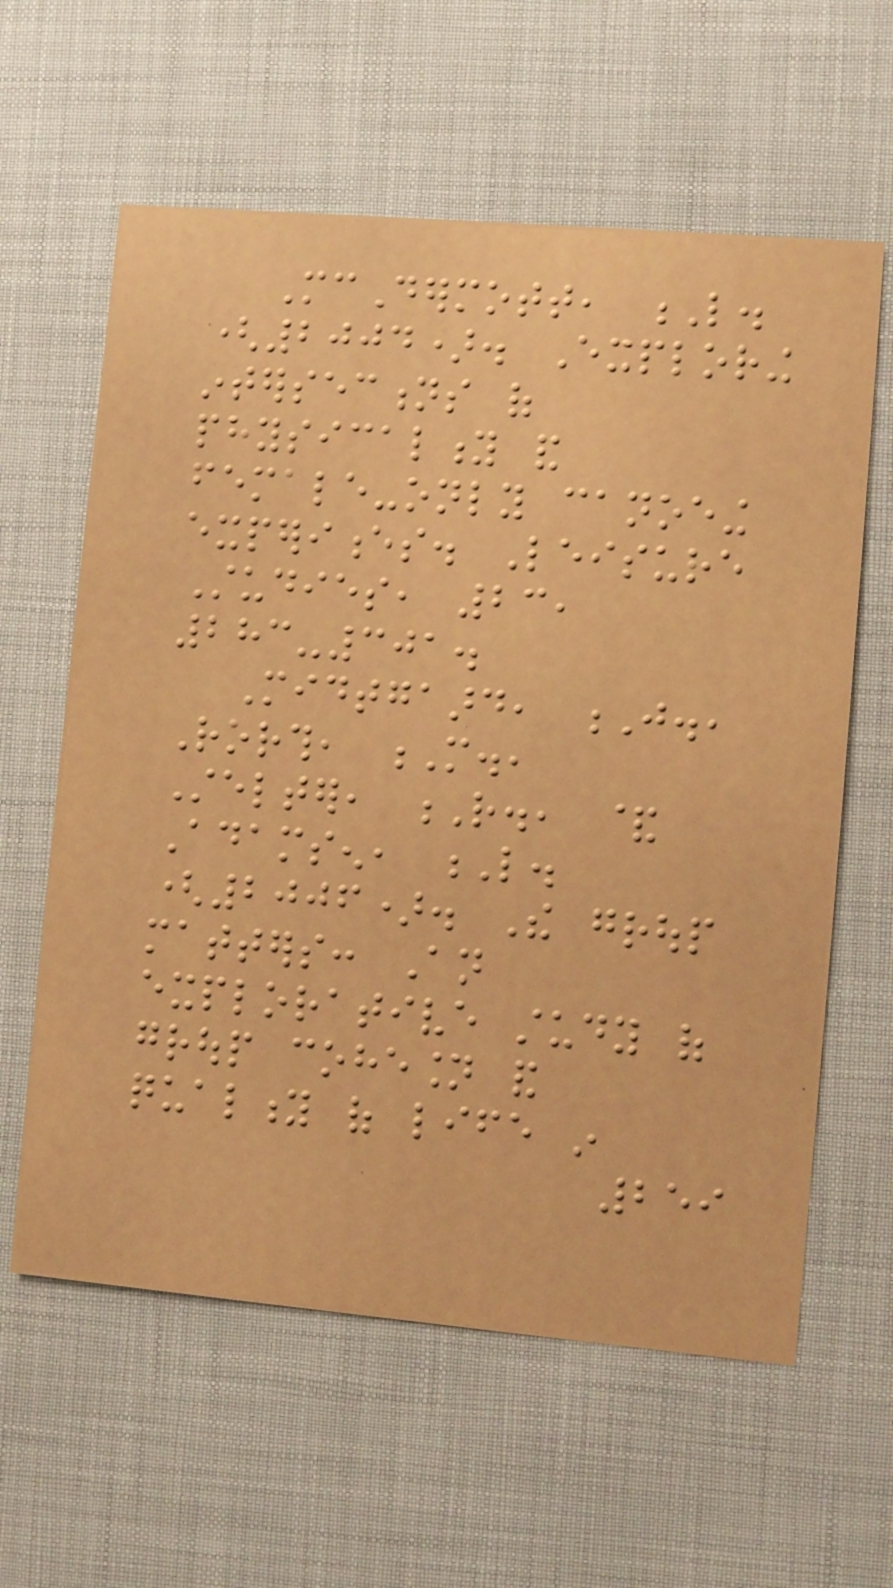McDermott, L.
(2004). Exploring
intersections of
physicality and
female-only canoeing
experiences. Leisure
Studies, 23,
283-301.
Midtgaard, J.,
Rorth, M.,
Stelter, R., &
Adamsen, L.
(2006). The group
matters: An
explorative study of
group cohesion and
quality of life in
259
